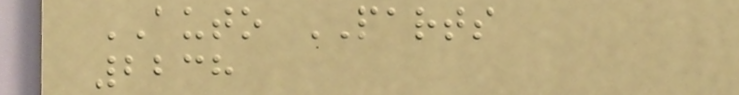AUTO PARTS
2238
